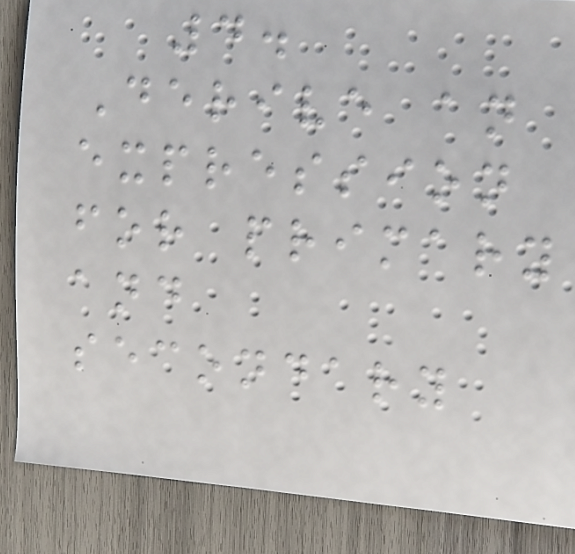4.
Derive an
expression
for primary
and
secondary
